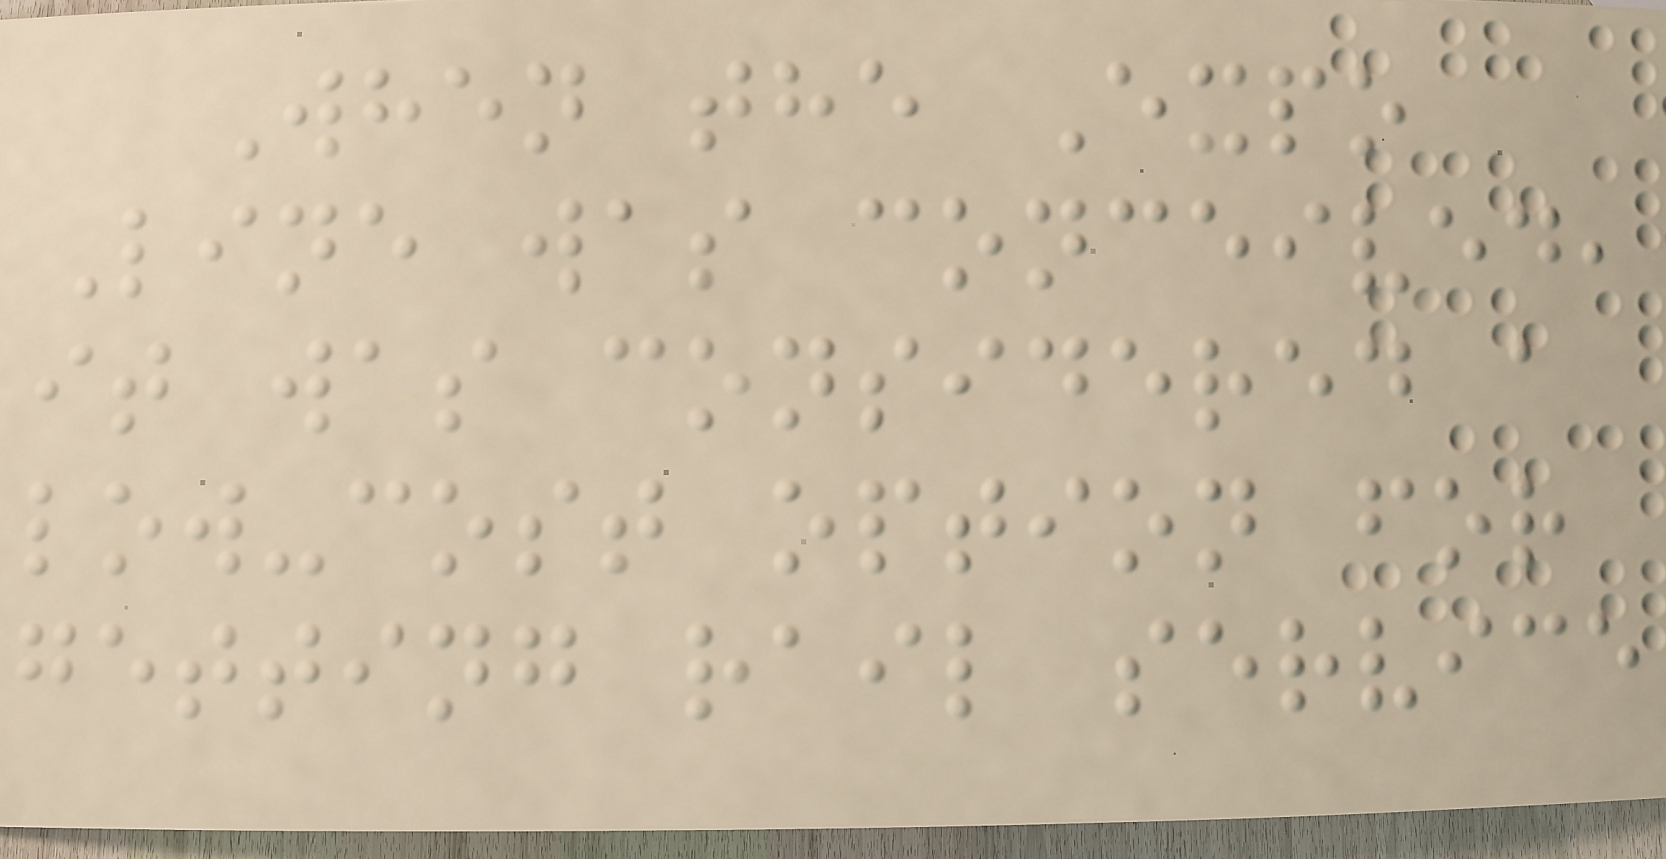When the Expo
Line was conceived,
it was considered a
low-cost option for
getting rail service
